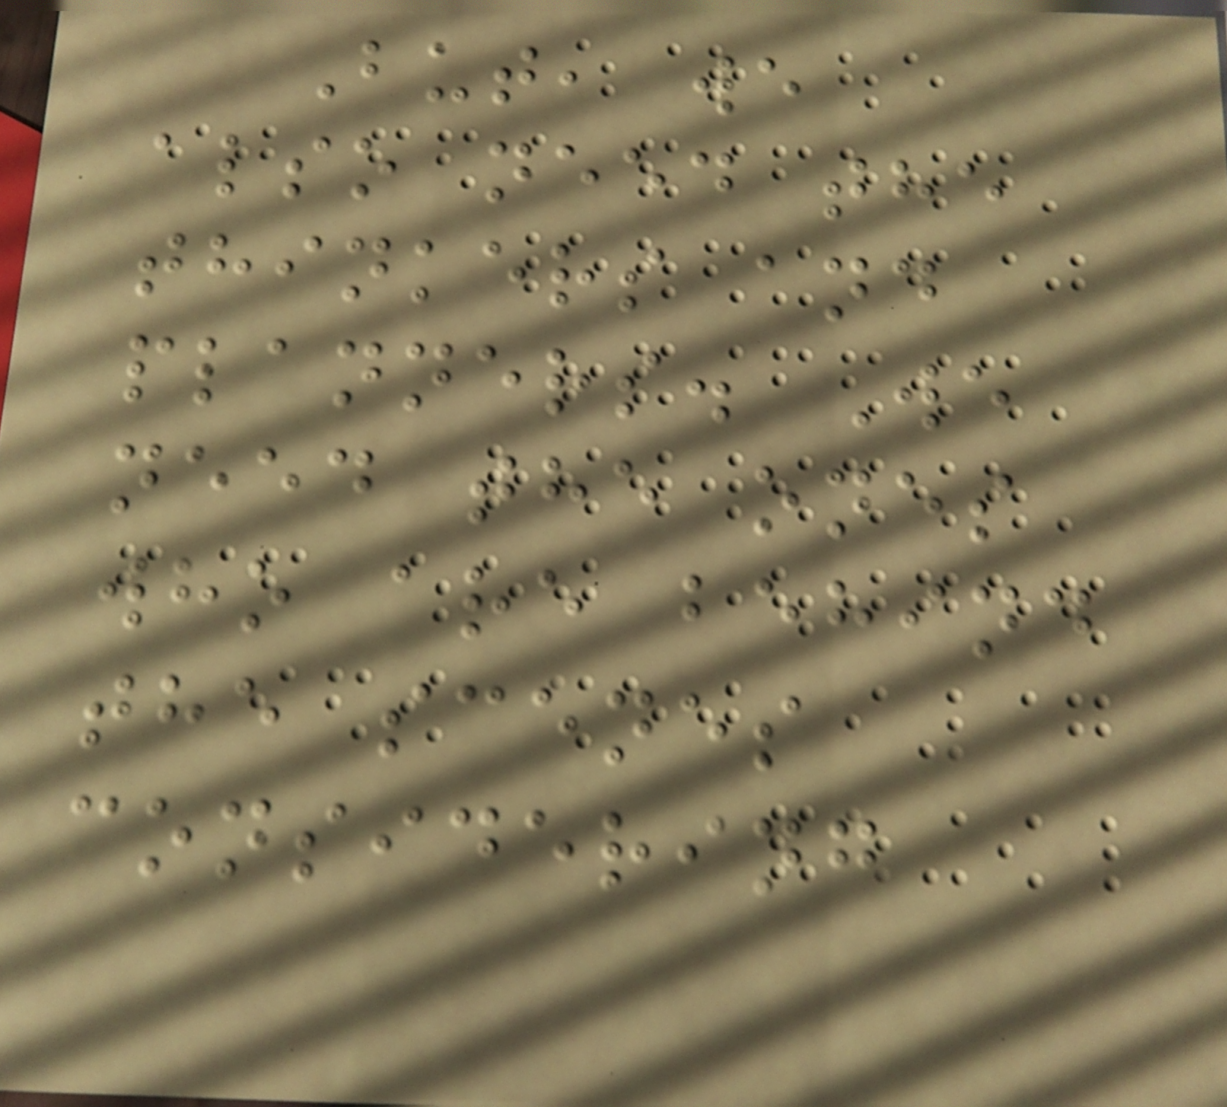But, we
also need the
thinkers and
planners. We
need the ones
who are behind
the scenes
considering
